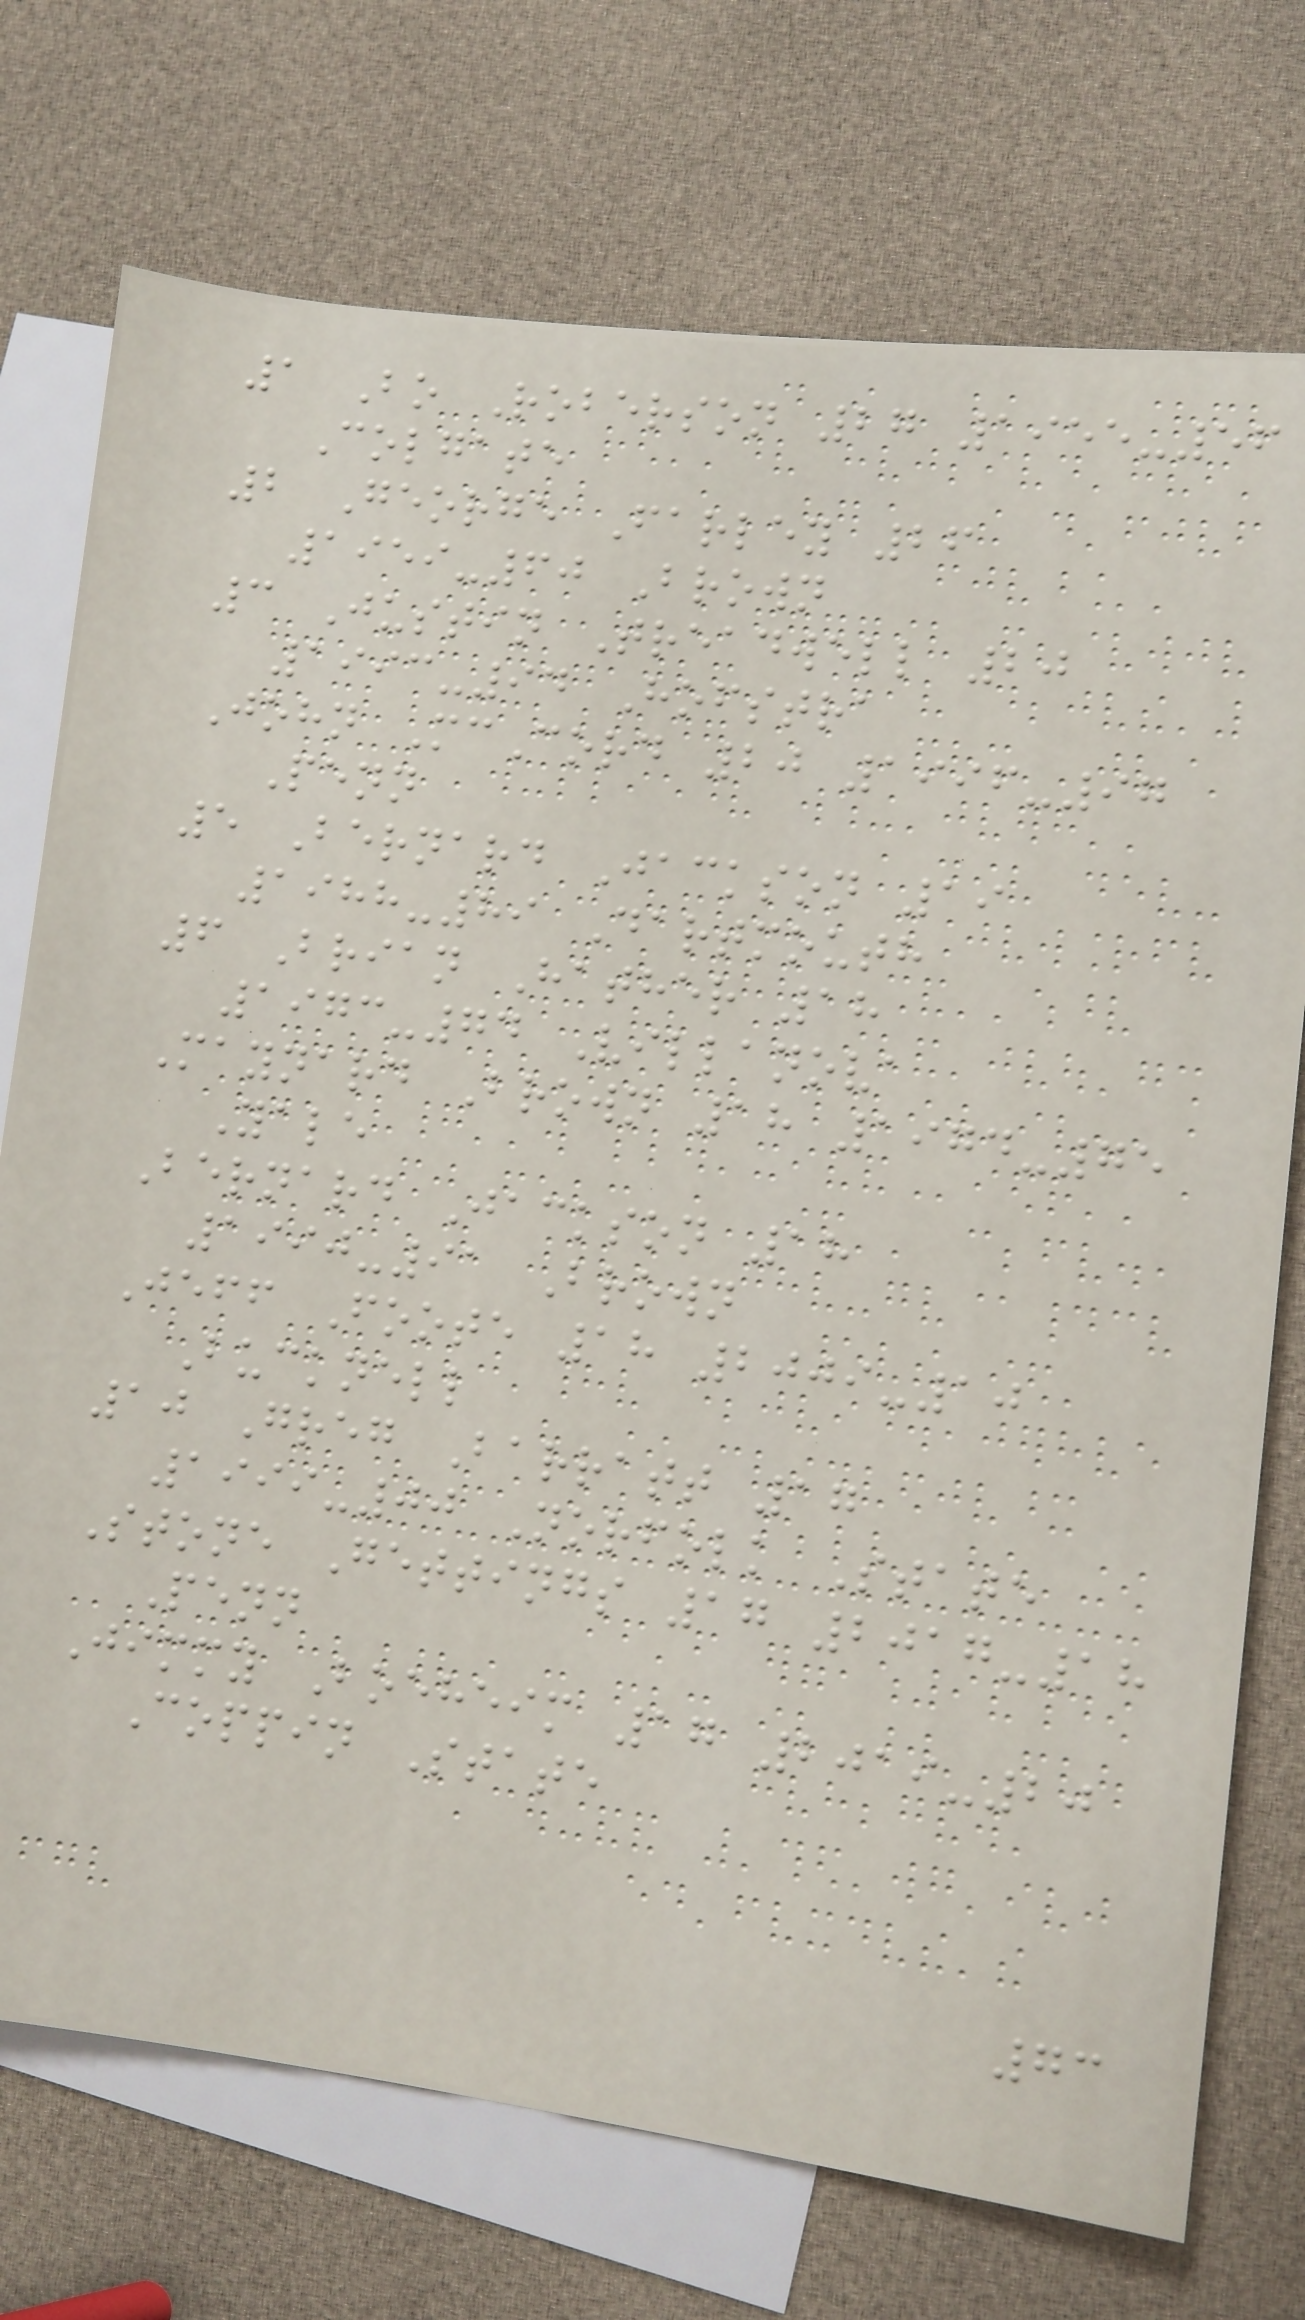1 Bo Roberson 27 1955-56
Colgate
2 George Farley 26
1959-60 Brown
3 Justin Treadwell 20
1993-94 Hofstra
John McCord 20 1996-97
Penn
5 Bernard Jackson 19
1988-89 Dartmouth
6 Brian Hather 18
1973-74 Villanova
Maynard Brown 18 1974-75
Yale
Bernard Jackson 18
1990-91 Brown
Jeff Foote 18 2009-10
Bucknell
10 Greg Barratt 17
1999-00 Norfolk State
Stone Gettings 17 2017-18
Penn
Jimmy Boeheim 17 2019-20
Coppin State
73
